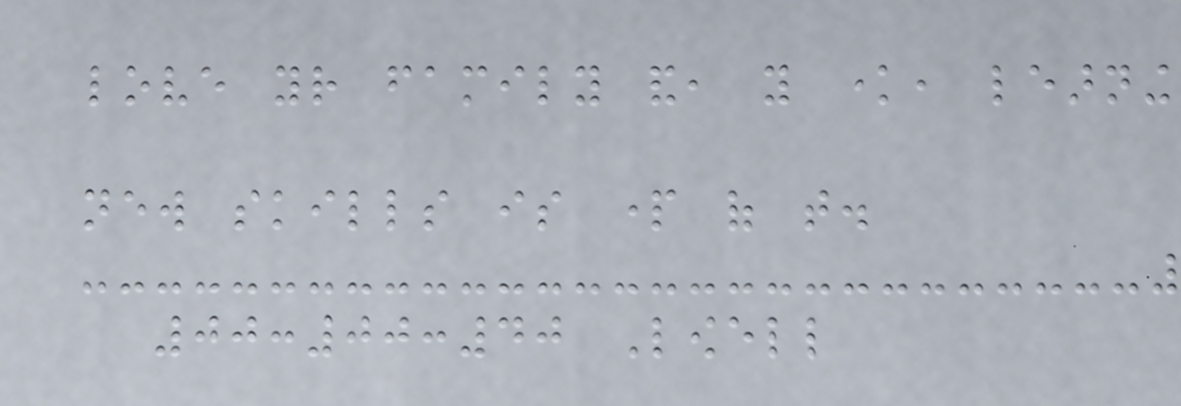love your family and, you know, learning
new skills is part of that.
00:00:40 Lowell
